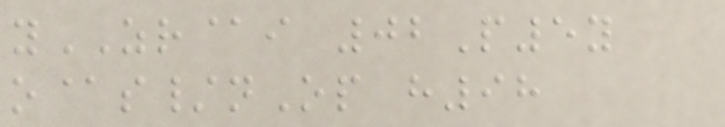yZR@i 02P5y
o@s/nOp h98
